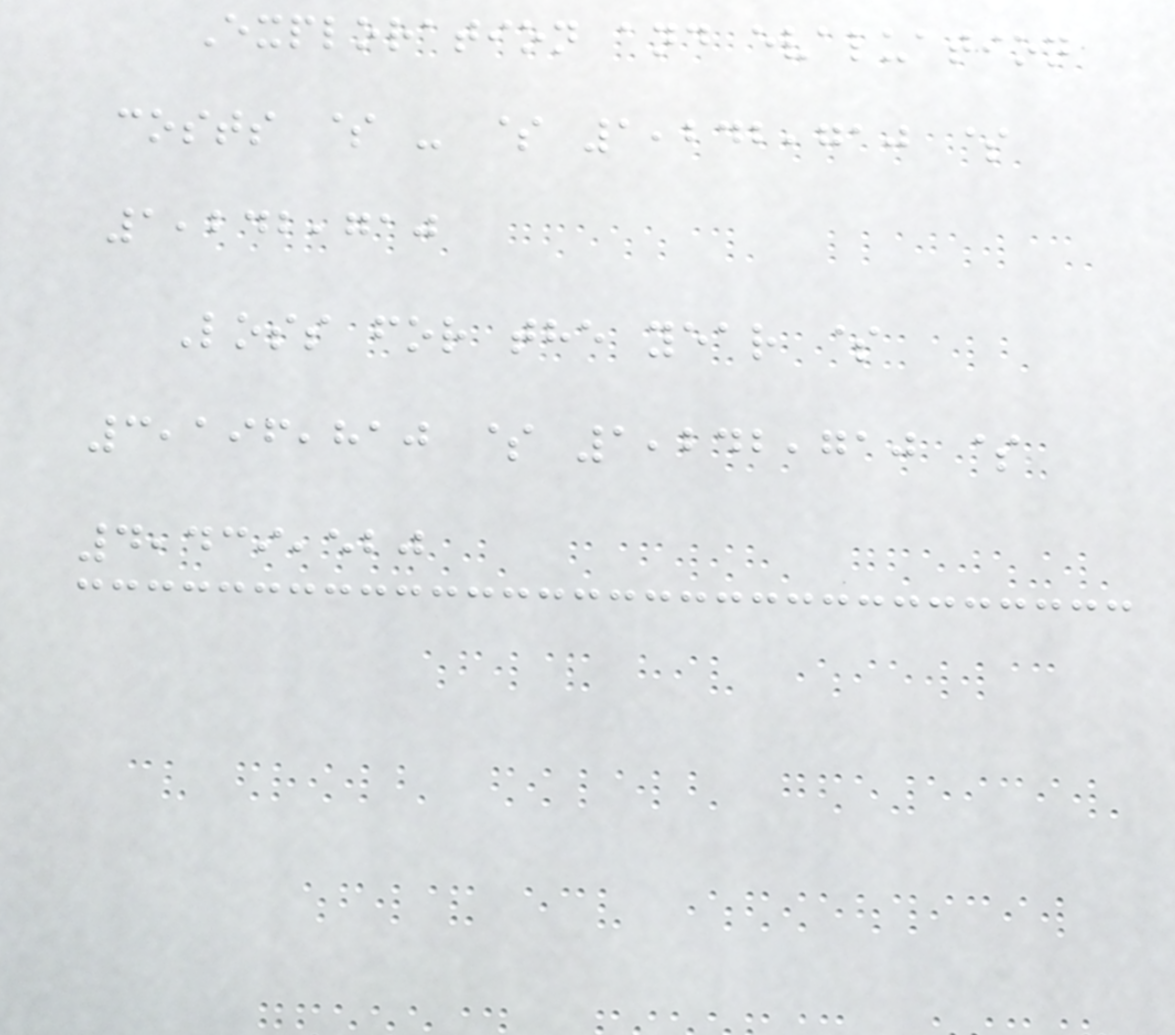Exploration and evaluation
costs $ - $ 1,242,710 $
1,242,710
Loss for the year $
3,196,810 $ 1,242,710 $
4,439,520
